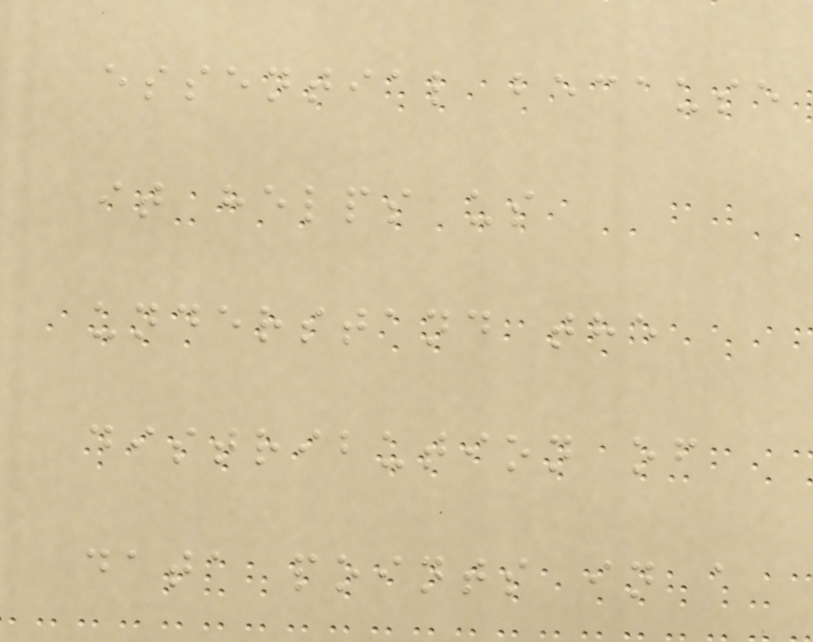essential because
it helps us
understand the
distribution of
data points in a
